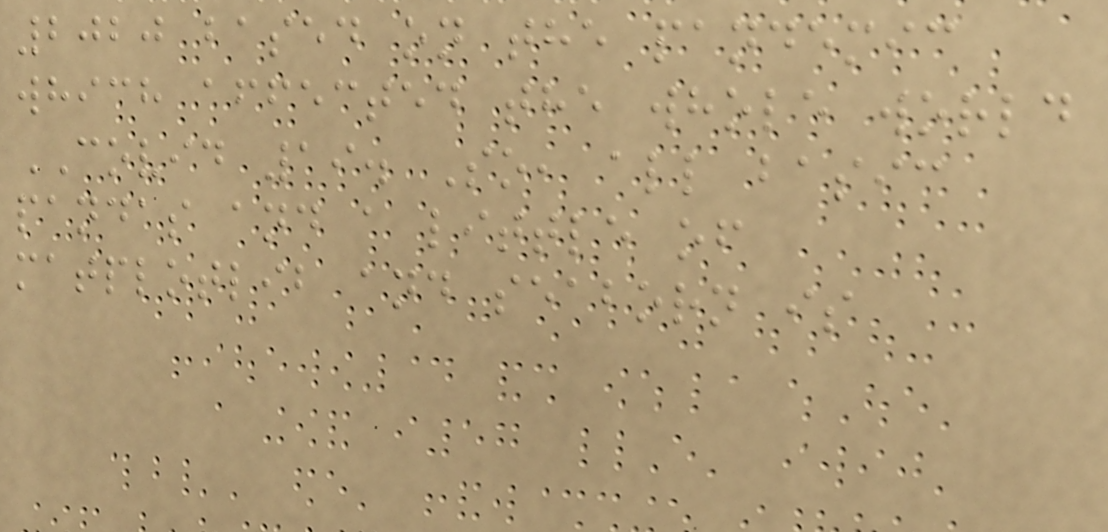2020 based on the pandemic
which affected the whole world
COVID 19. So, all basic
pandas and a little of
matplotlib and seaborn is
